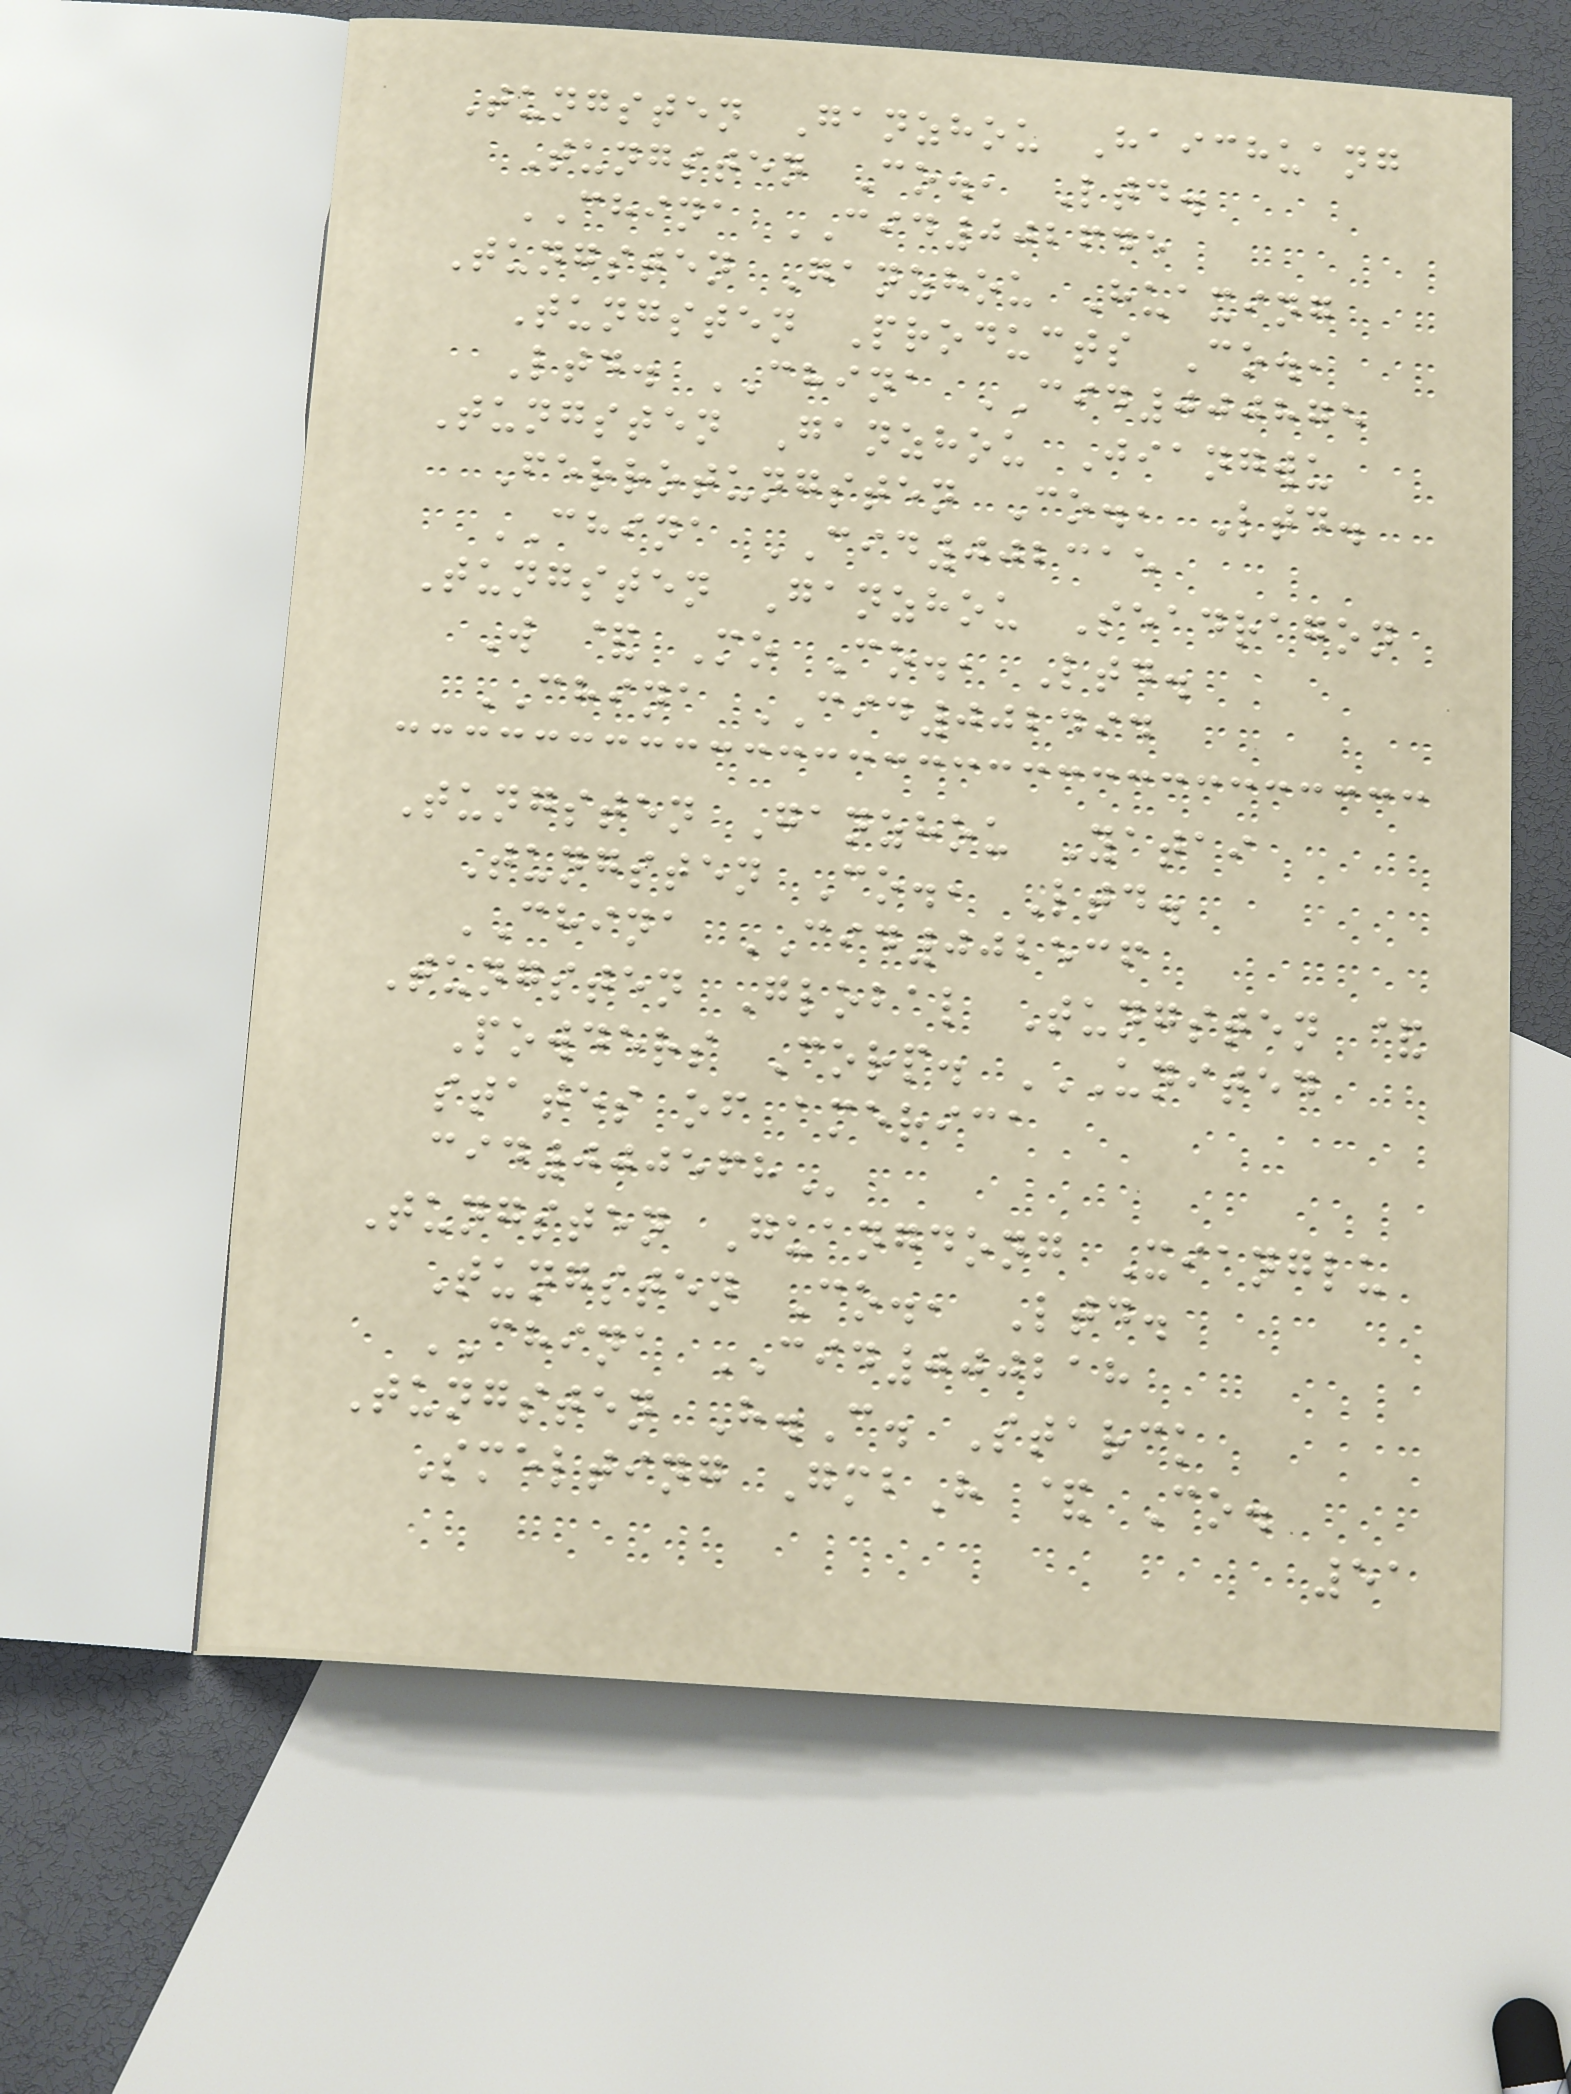Tungsten Ganzhou Haichuang
Tungsten Co., Ltd.
CHINA CID002645
Tungsten Ganzhou Huaxing
Tungsten Products Co.,
Ltd. CHINA CID000875
Tungsten Ganzhou Jiangwu
Ferrotungsten Co., Ltd.
CHINA CID002315
Tungsten Ganzhou Seadragon
W & Mo Co., Ltd.
CHINA CID002494
Tungsten Ganzhou Yatai
Tungsten Co., Ltd.
CHINA CID002536
Tungsten Global Tungsten &
Powders Corp. UNITED
STATES OF AMERICA
CID000568
Tungsten Guangdong Xianglu
Tungsten Co., Ltd.
CHINA CID000218
Tungsten H.C. Starck
Smelting GmbH & Co.
51
